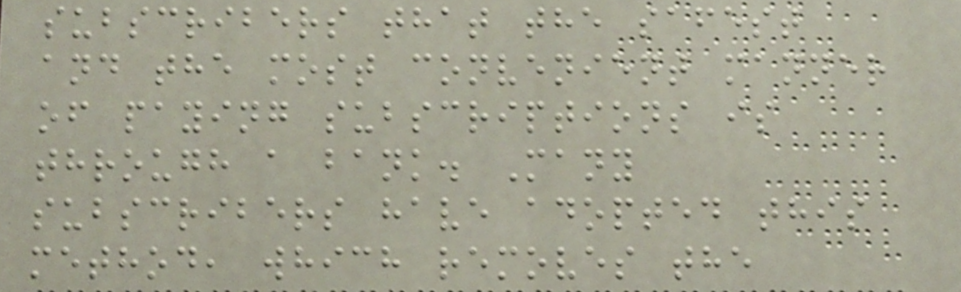subscribers that the safest
and the most convenient manner
of paying subscriptions is
through a bank. Many
subscribers have adopted this
method, which removes the
